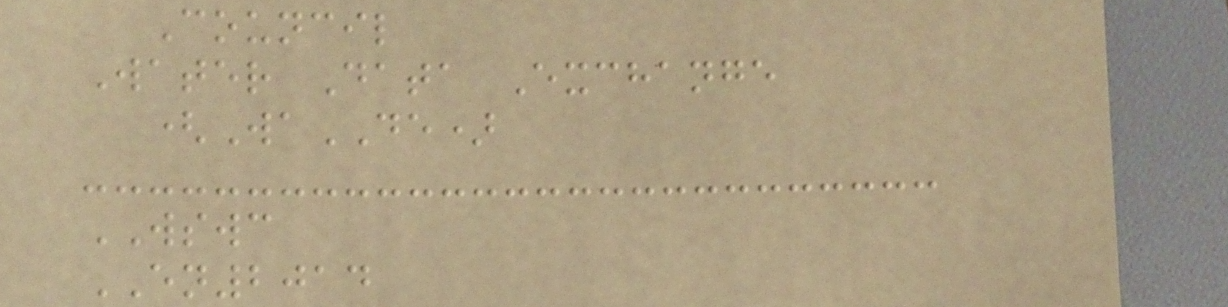Council
Water Data Exchange
(WaDE)
WSWC
EN2014
